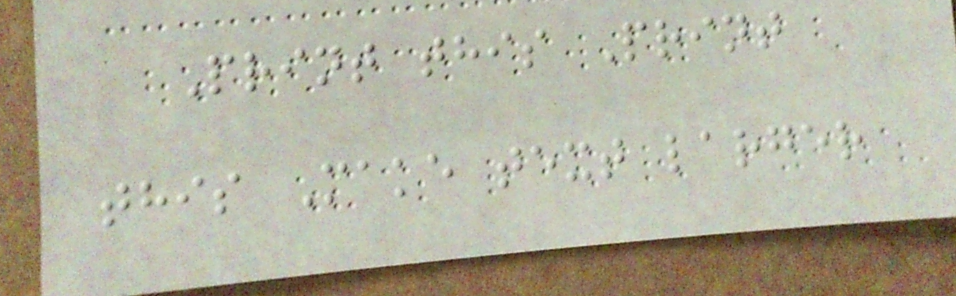Print this Print
this Make text larger
